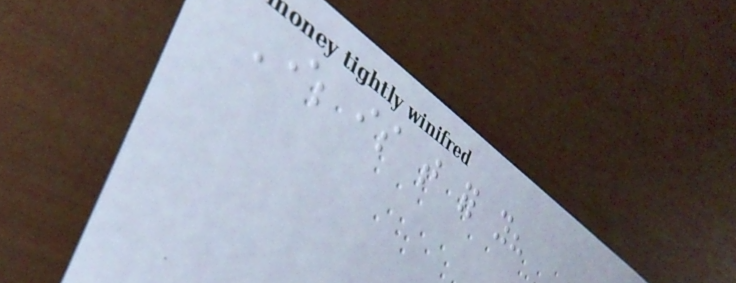Where is that for you?
